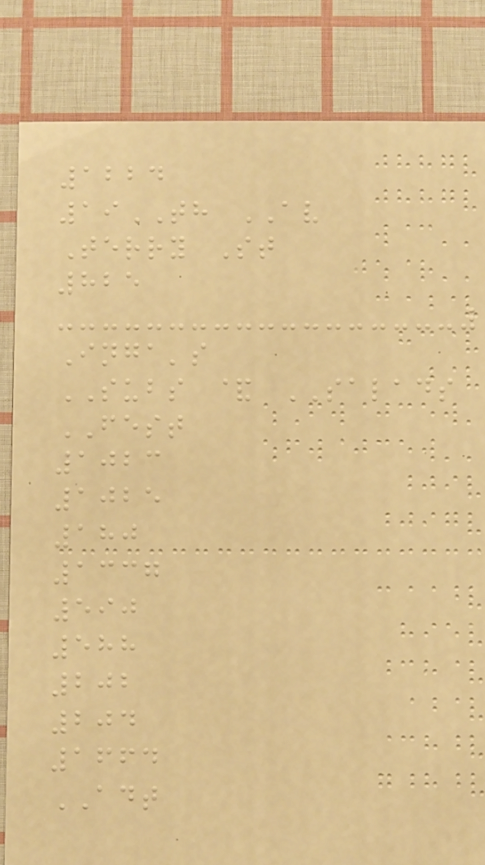1224
19TH AV
Terry St
825
Inga's
SUBS & SALADS
FEST
1023
1025
180
1337
590
588
202
204
1664
ADT
